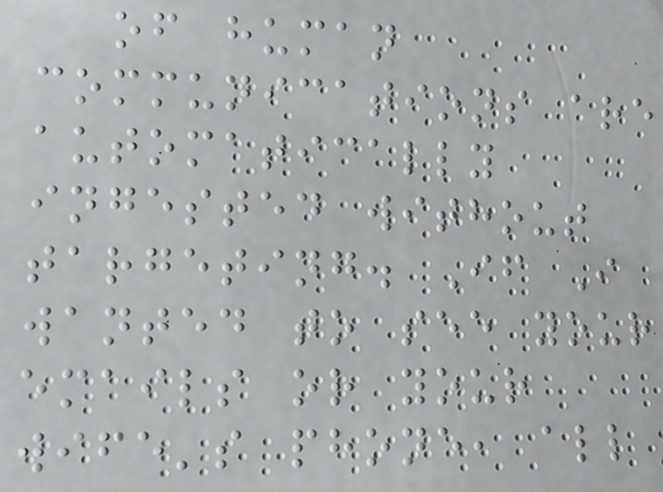of human
communications are
automatically
ingested without
targeting. If I
wanted to see your
emails or your
wife's phone, all
